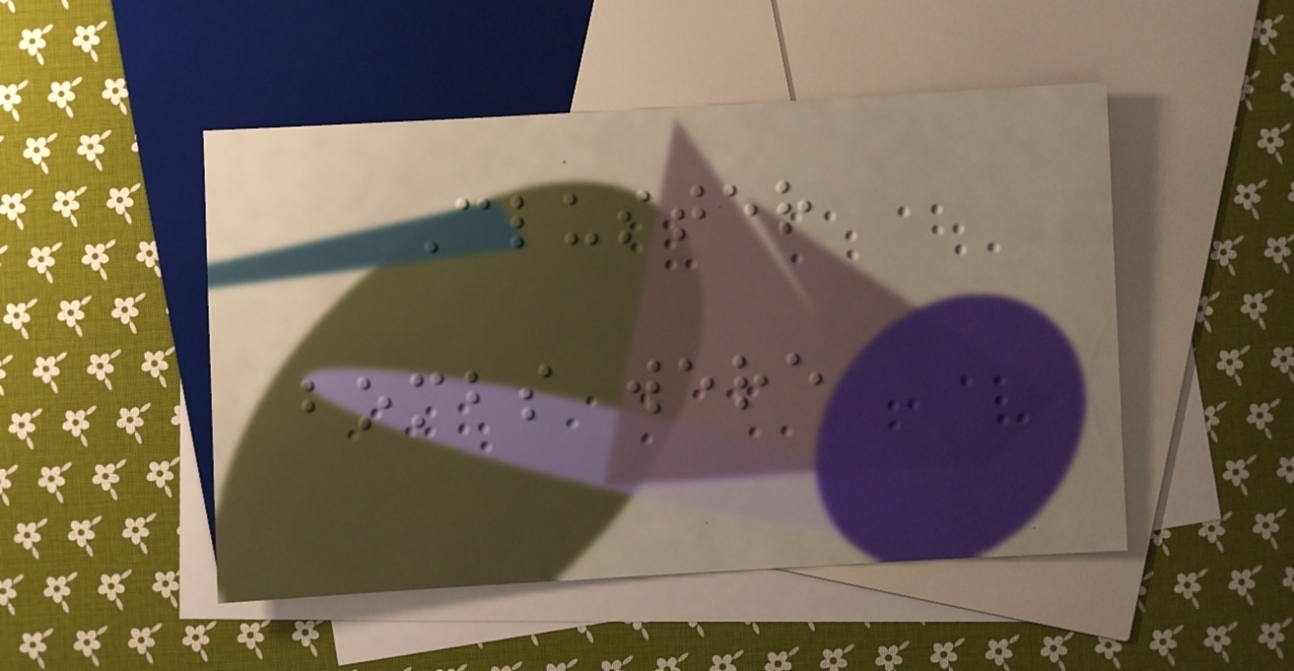Cluster
bombs were
